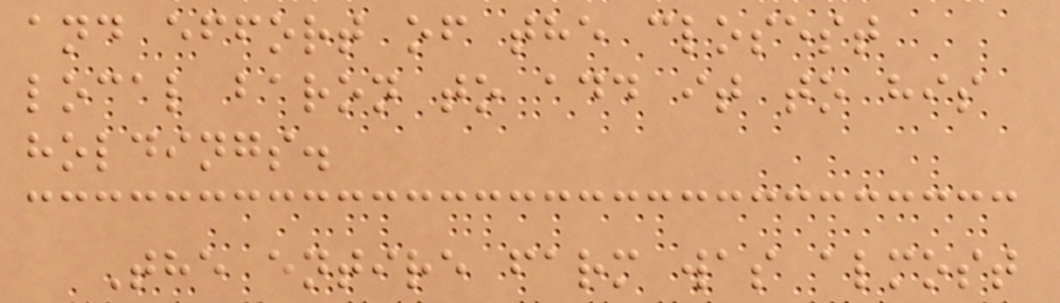and effort of the closest
local baron to add it to his
holdings.
The entire farm was almost
